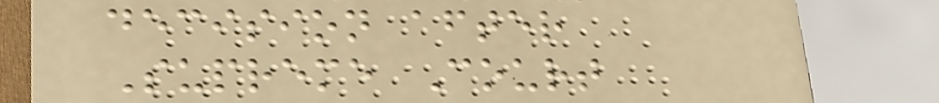decision after
Supreme Court
